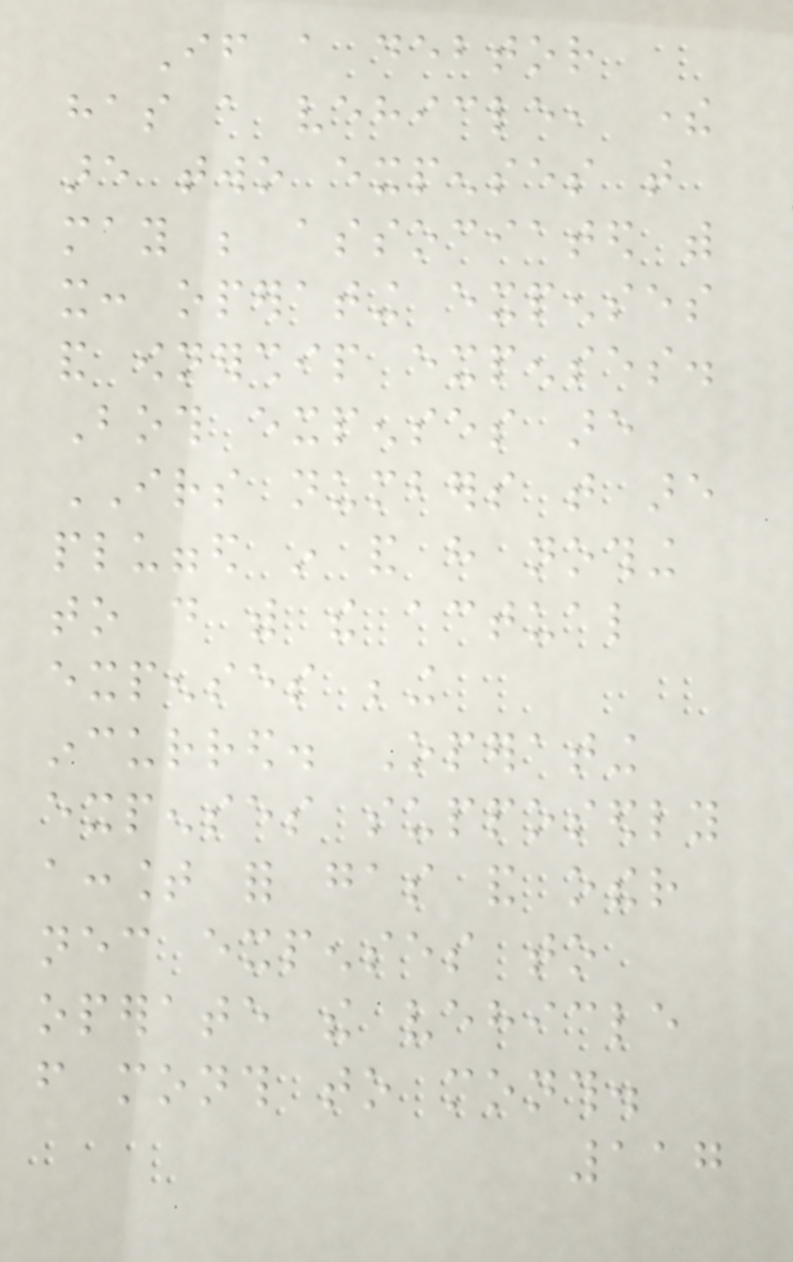If a debtor
has a vehicle, there
are two expenses that
may be associated with
it: operating expenses
and ownership expenses.
Both expenses are
IRS numbers that are
plugged in and have nothing
to do with the actual
expenses being
incurred. Operating
expenses supposedly
account for gas and other
necessary expenses to
operate the vehicle
from month to month.
117
